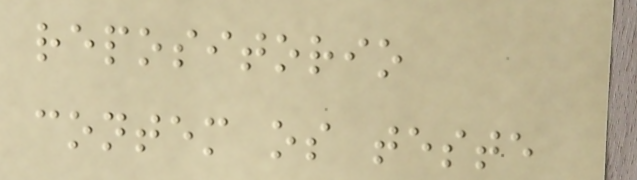repositorio
contem os teste
